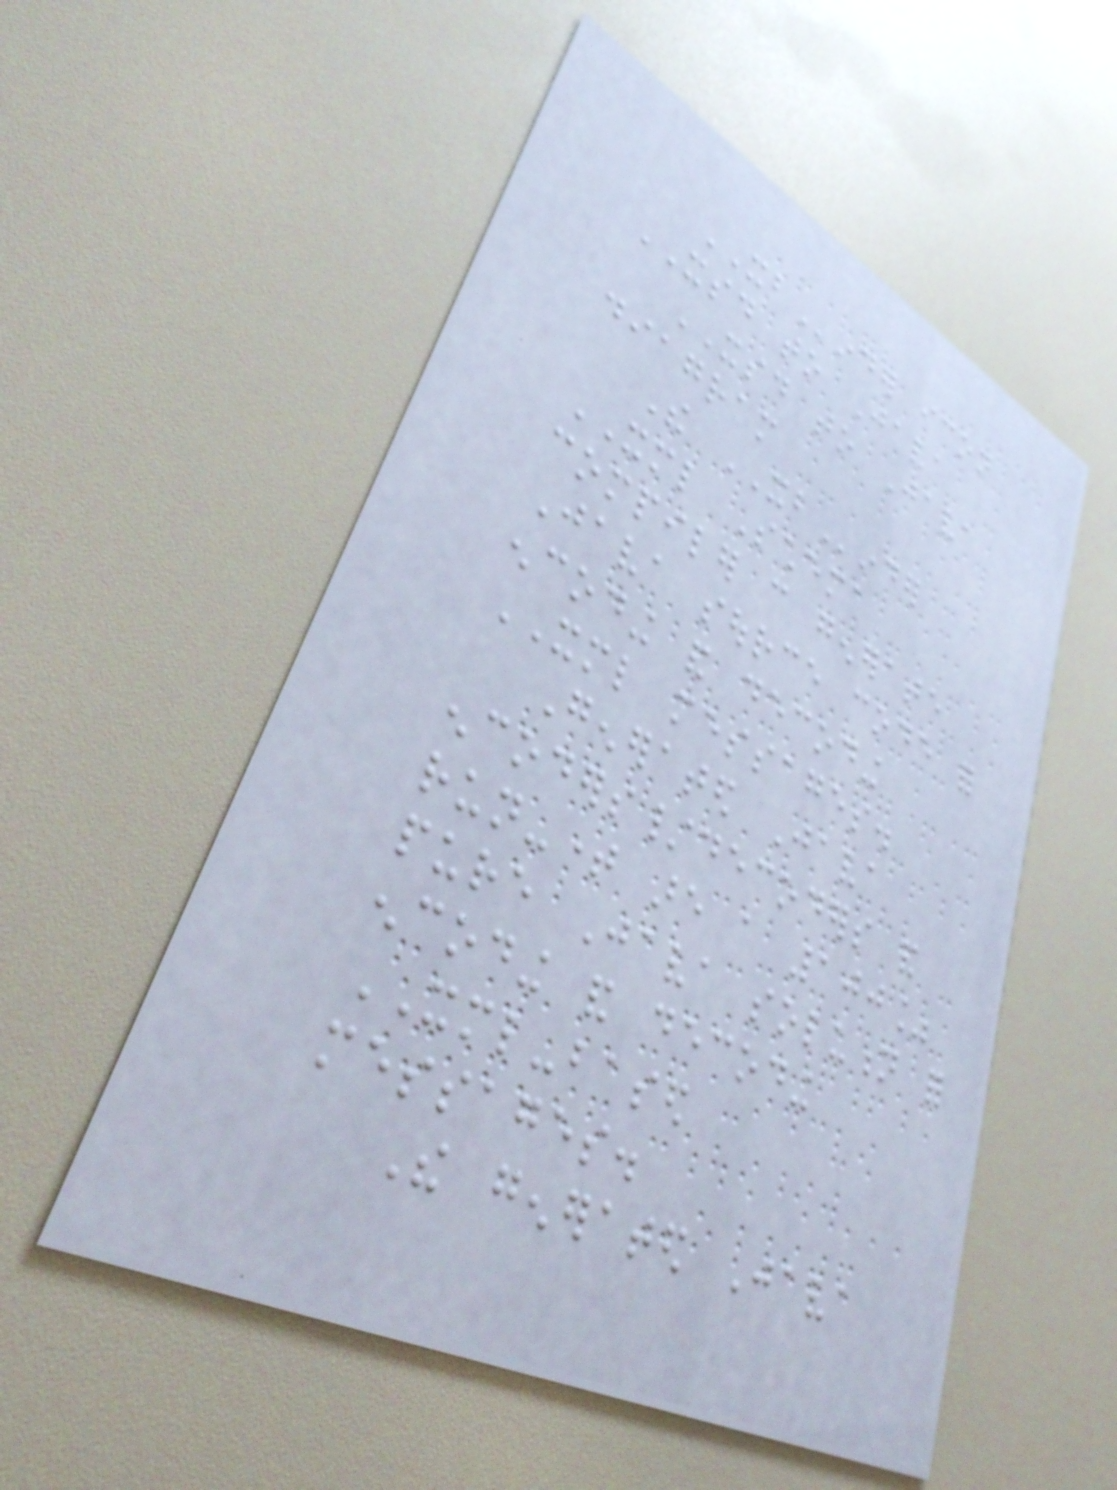XBinder icon
XSD to Java
XSD to Java
diagram
The XBinder
XML Schema
compiler can generate
Java source code for
encoding and decoding
XML messages.
Generated Java
encoders/decoders and
run-time are a 100%
pure Java solution for
encoding and decoding
XML-based
messages.
The generated Java
